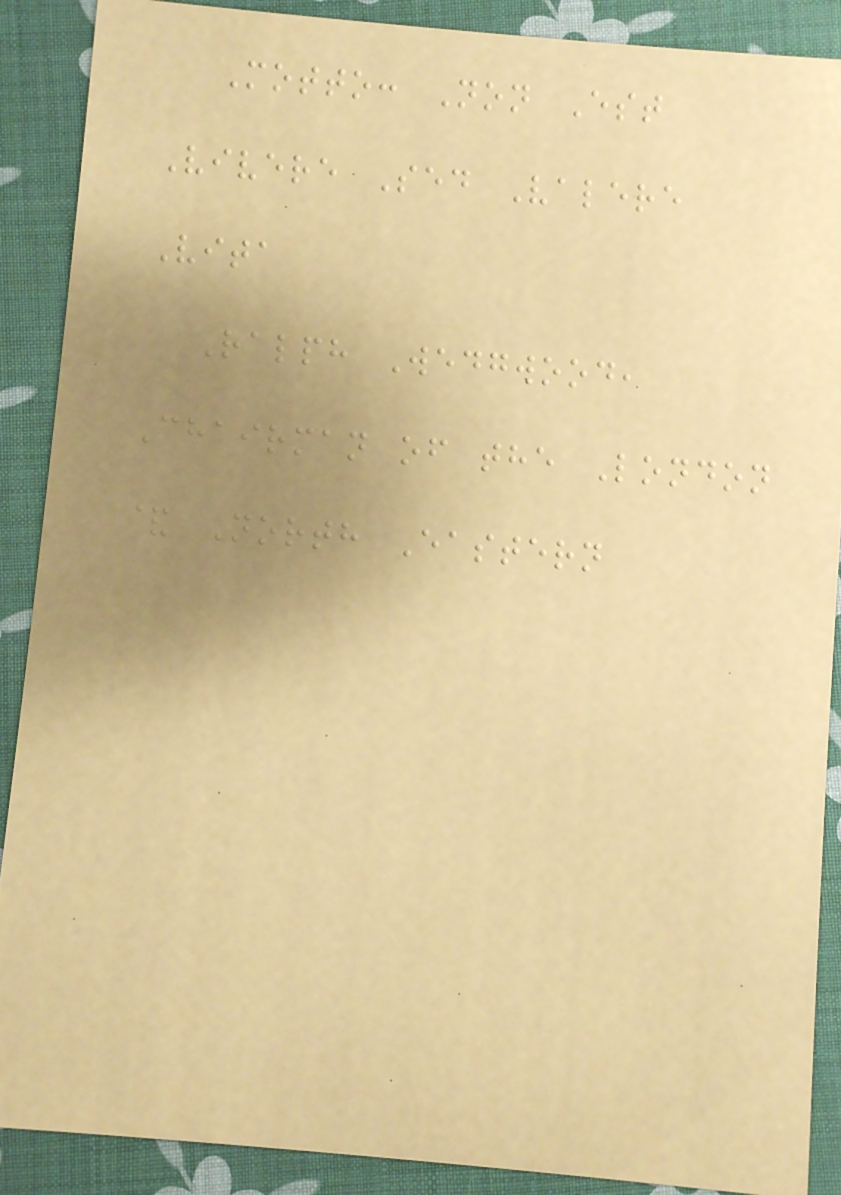Motto: Non Est
Vivere Sed Valere
Vita
Ralph Wedgwood,
Chairman of the London
& North Eastern
